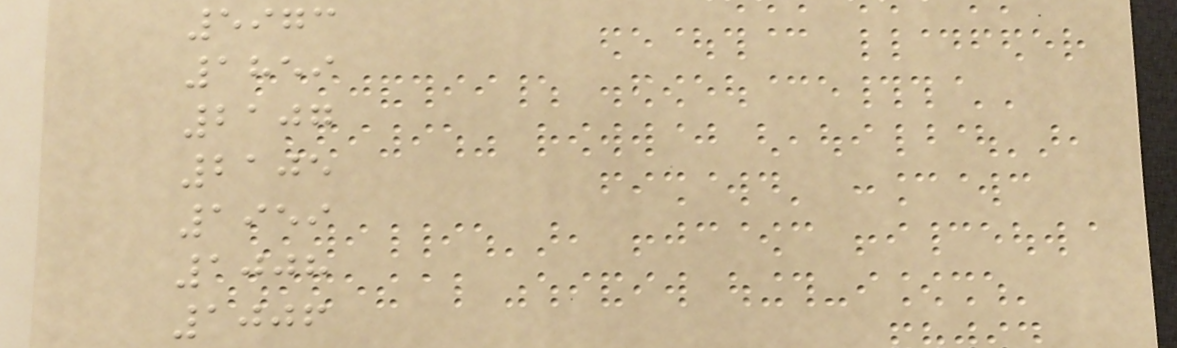5973
1859
2107
2105
1959
1008
1006
